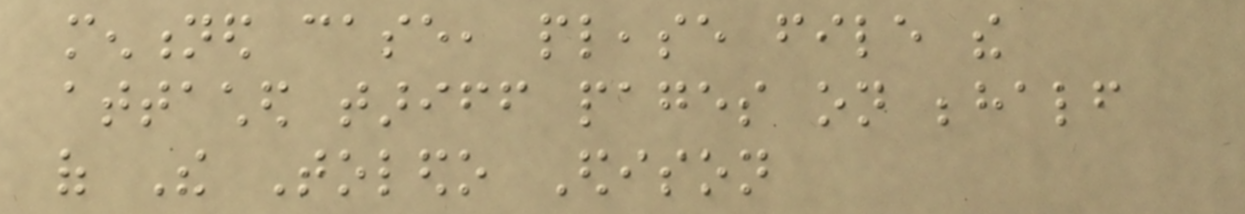mentioned case, please file the
attached tariff pages on behalf
of The Toledo Edison
